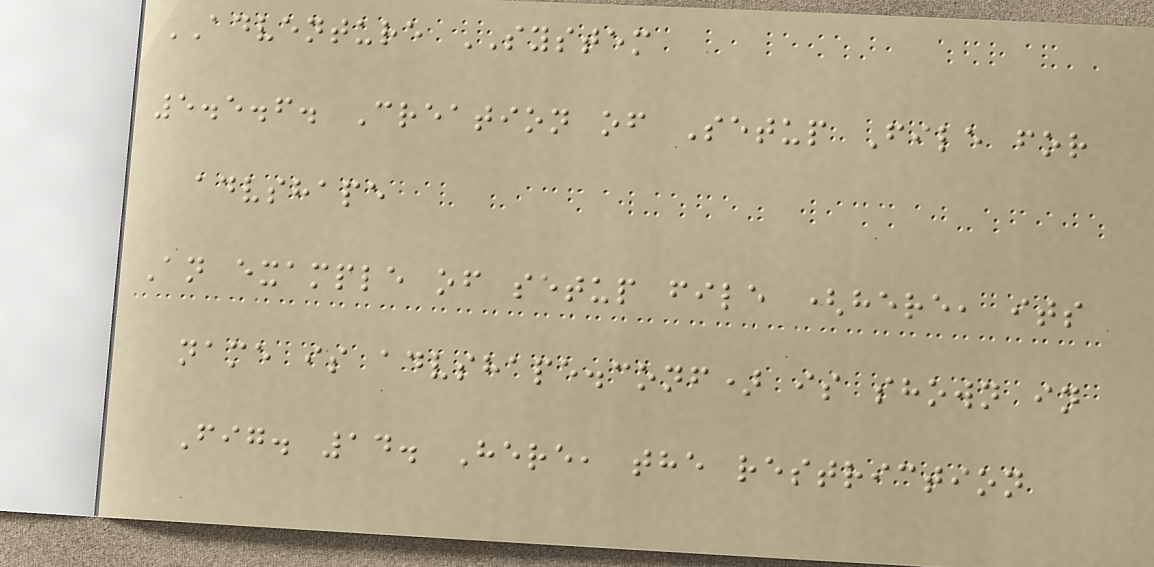ADVENTURE SYSTEM
5.5.6. Creation of Setup File for
advshape
An example of setup file (here, its
name is advshape.conf) is shown in
Fig. 14. Here, the restriction
